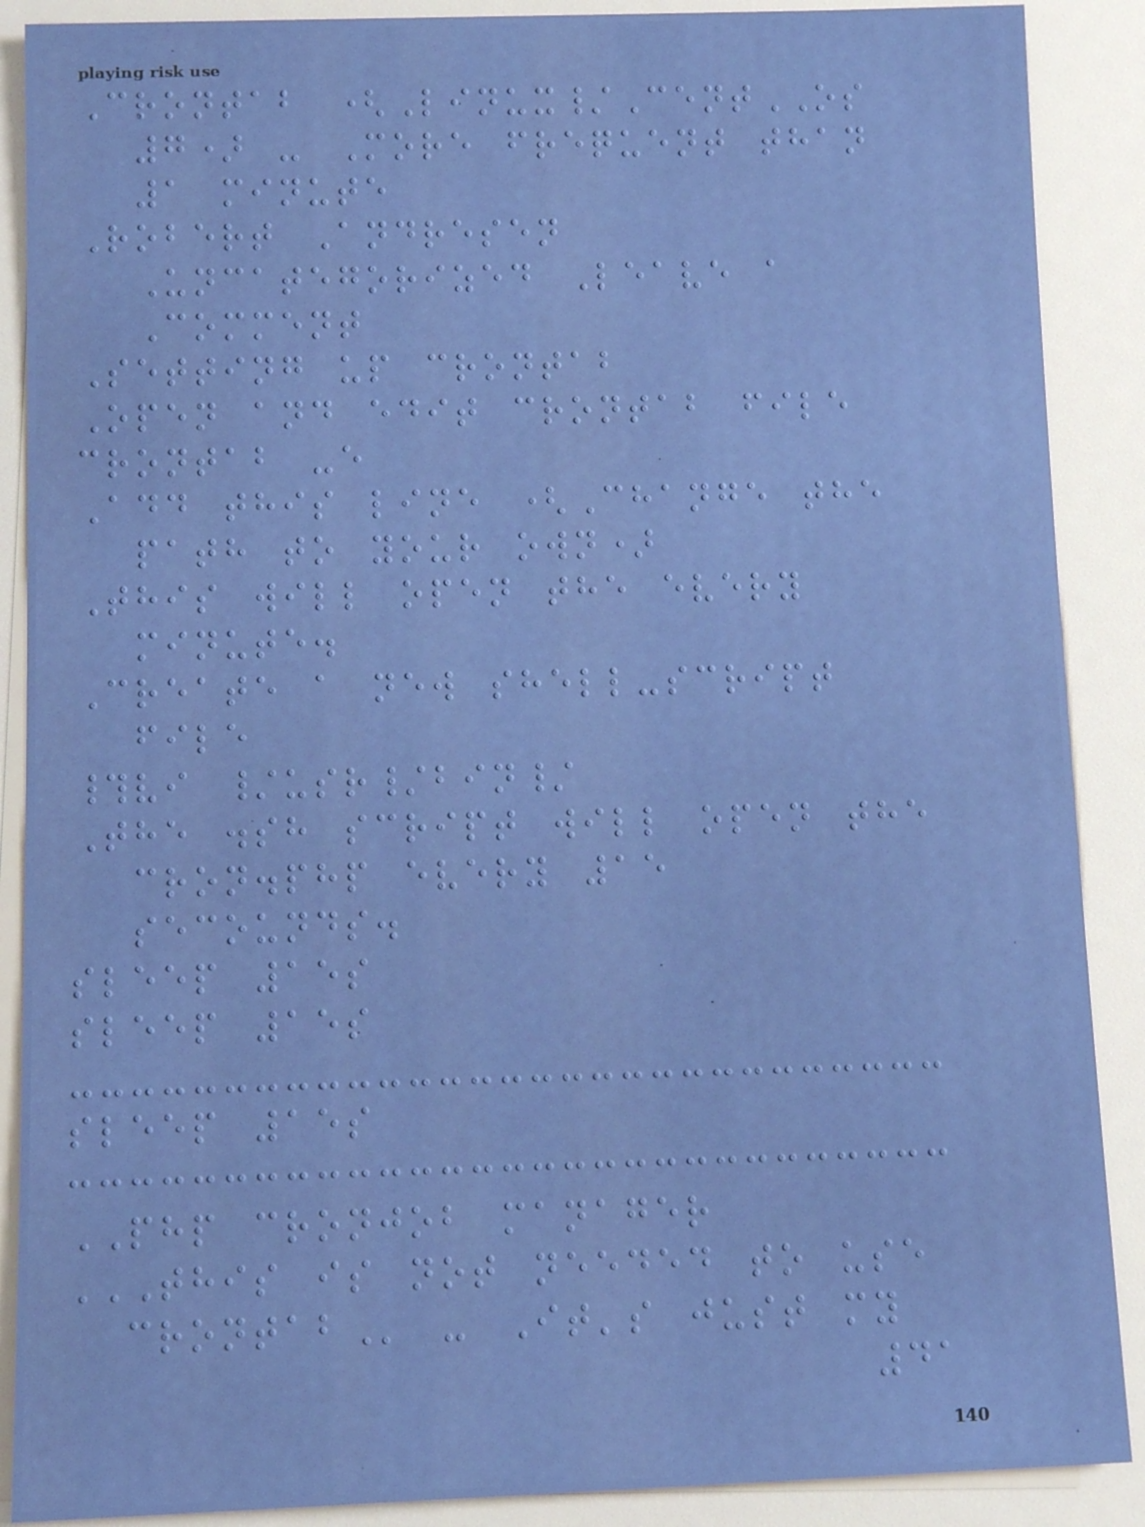Crontab (Linux/CentOS
7) - More frequent than
1 minute
Robert Andresen
Uncategorized Leave a
Comment
Setting up crontab
Open and edit crontab file
crontab -e
Add this line (Change the
path to your own)
This will open the every
minute.
Create a new shell-script
file
#vi /usr/bin/
The .sh script will open the
cron.php every 15
secounds.
sleep 15s
sleep 15s
sleep 15s
PHP cronjob manager
THIS IS NOT NEEDED TO USE
CRONTAB - It's just my
41
